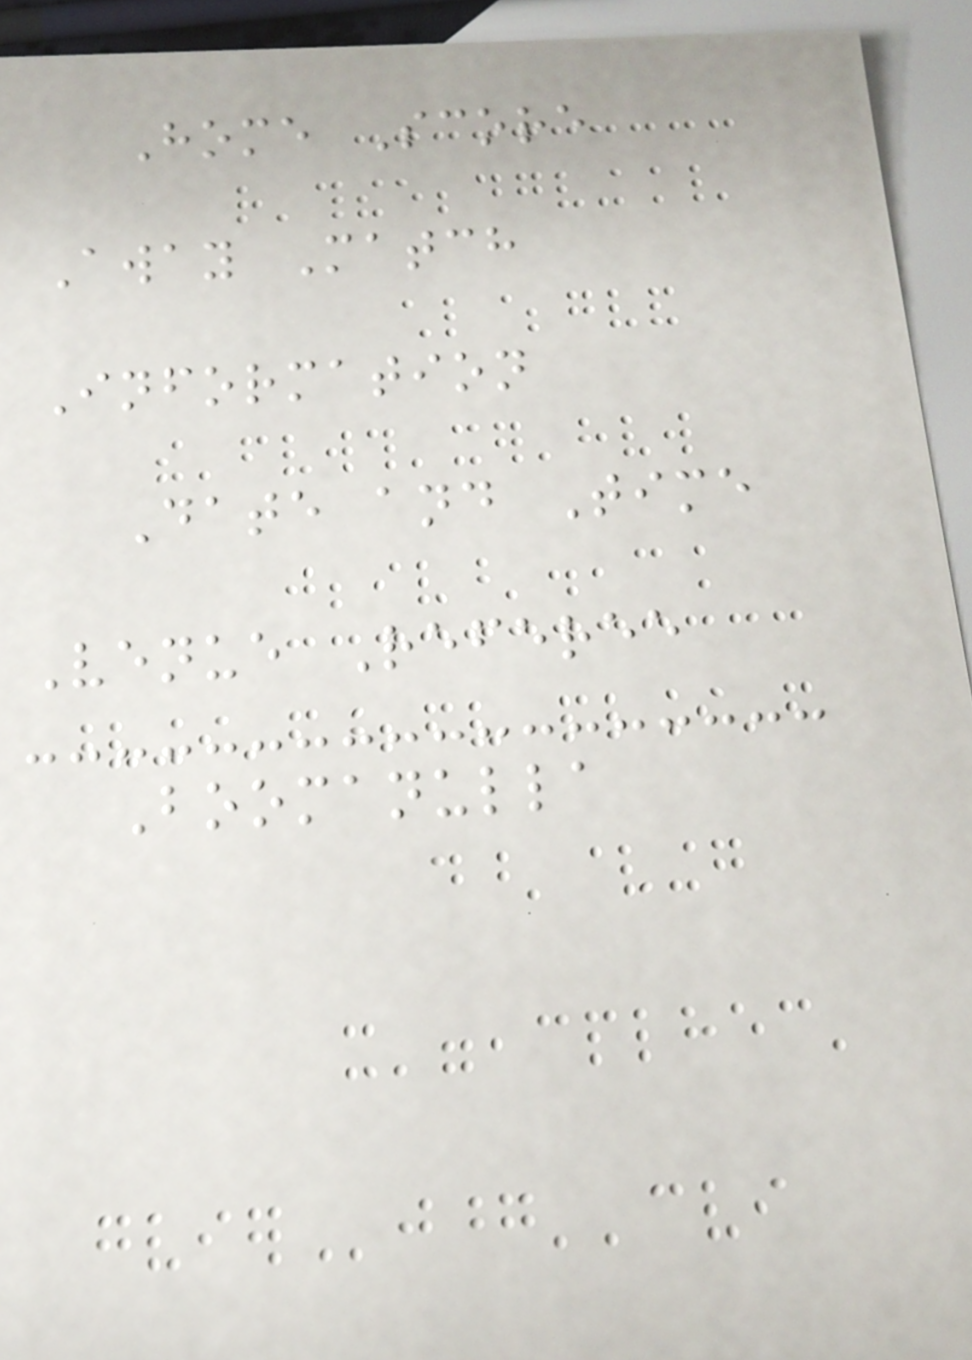Home Score
Away Match
Information
Date and Time
Venue Referee
Boomanulla
